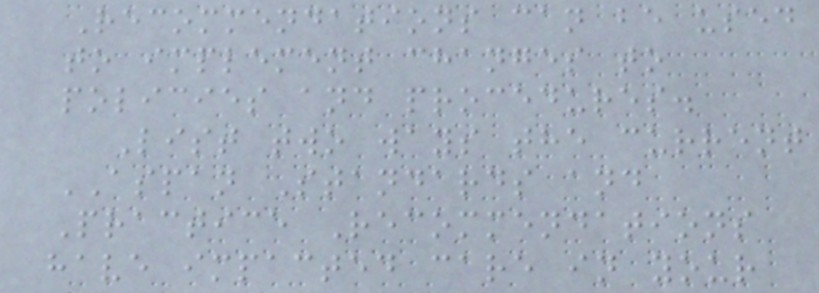Recommendations can be used
to implement changes to
policies and procedures.
List two ways the current
ASPAN Standards and
Practice Recommendations
have impacted care in your
